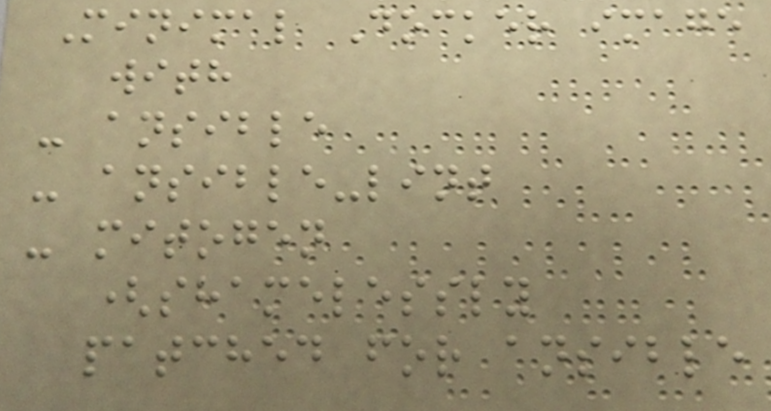Minimal Docker image
with
- ansible
- ansible-lint
- mitogen
(shamelessly
patched for ansible
